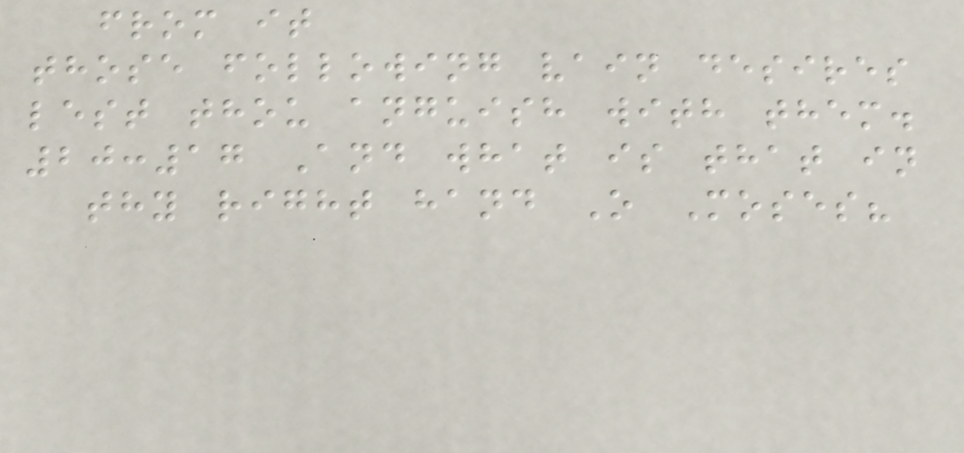from it
those following vain desires
lest thou anguish with them.
20:17 And what is that in
thy right hand O Moses?
